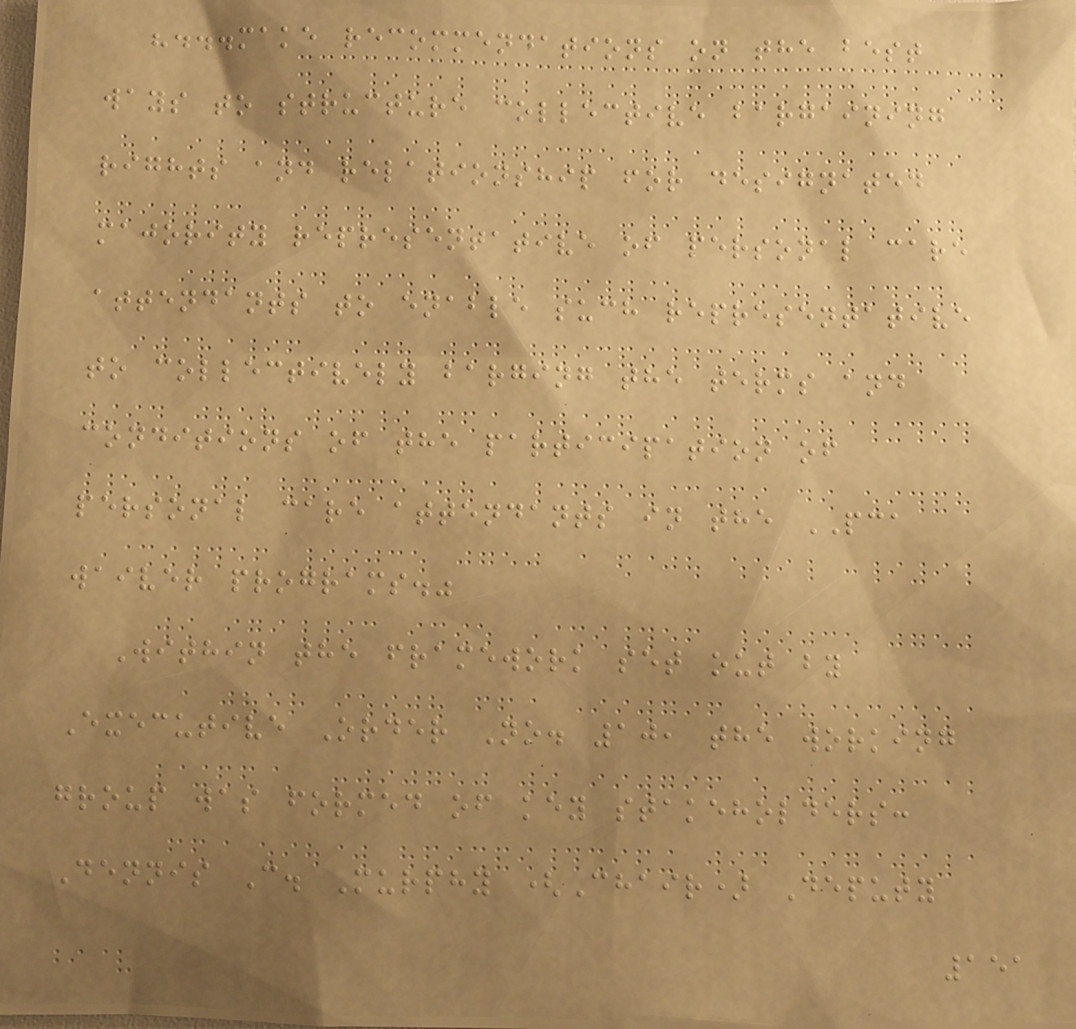"...make recommendations on the best
ways to structure collective bargaining
rights and relationship for designated
majority representative of personal care
attendants to enable such representative
to collectively barging the terms and
conditions of the participation of
personal care attendants in the PCA
waiver programs."
Within the framework set out by
Executive Order No. 10, the working
group was formed of key stakeholders:
Dennis C. Murphy (Chair) Deputy
151
